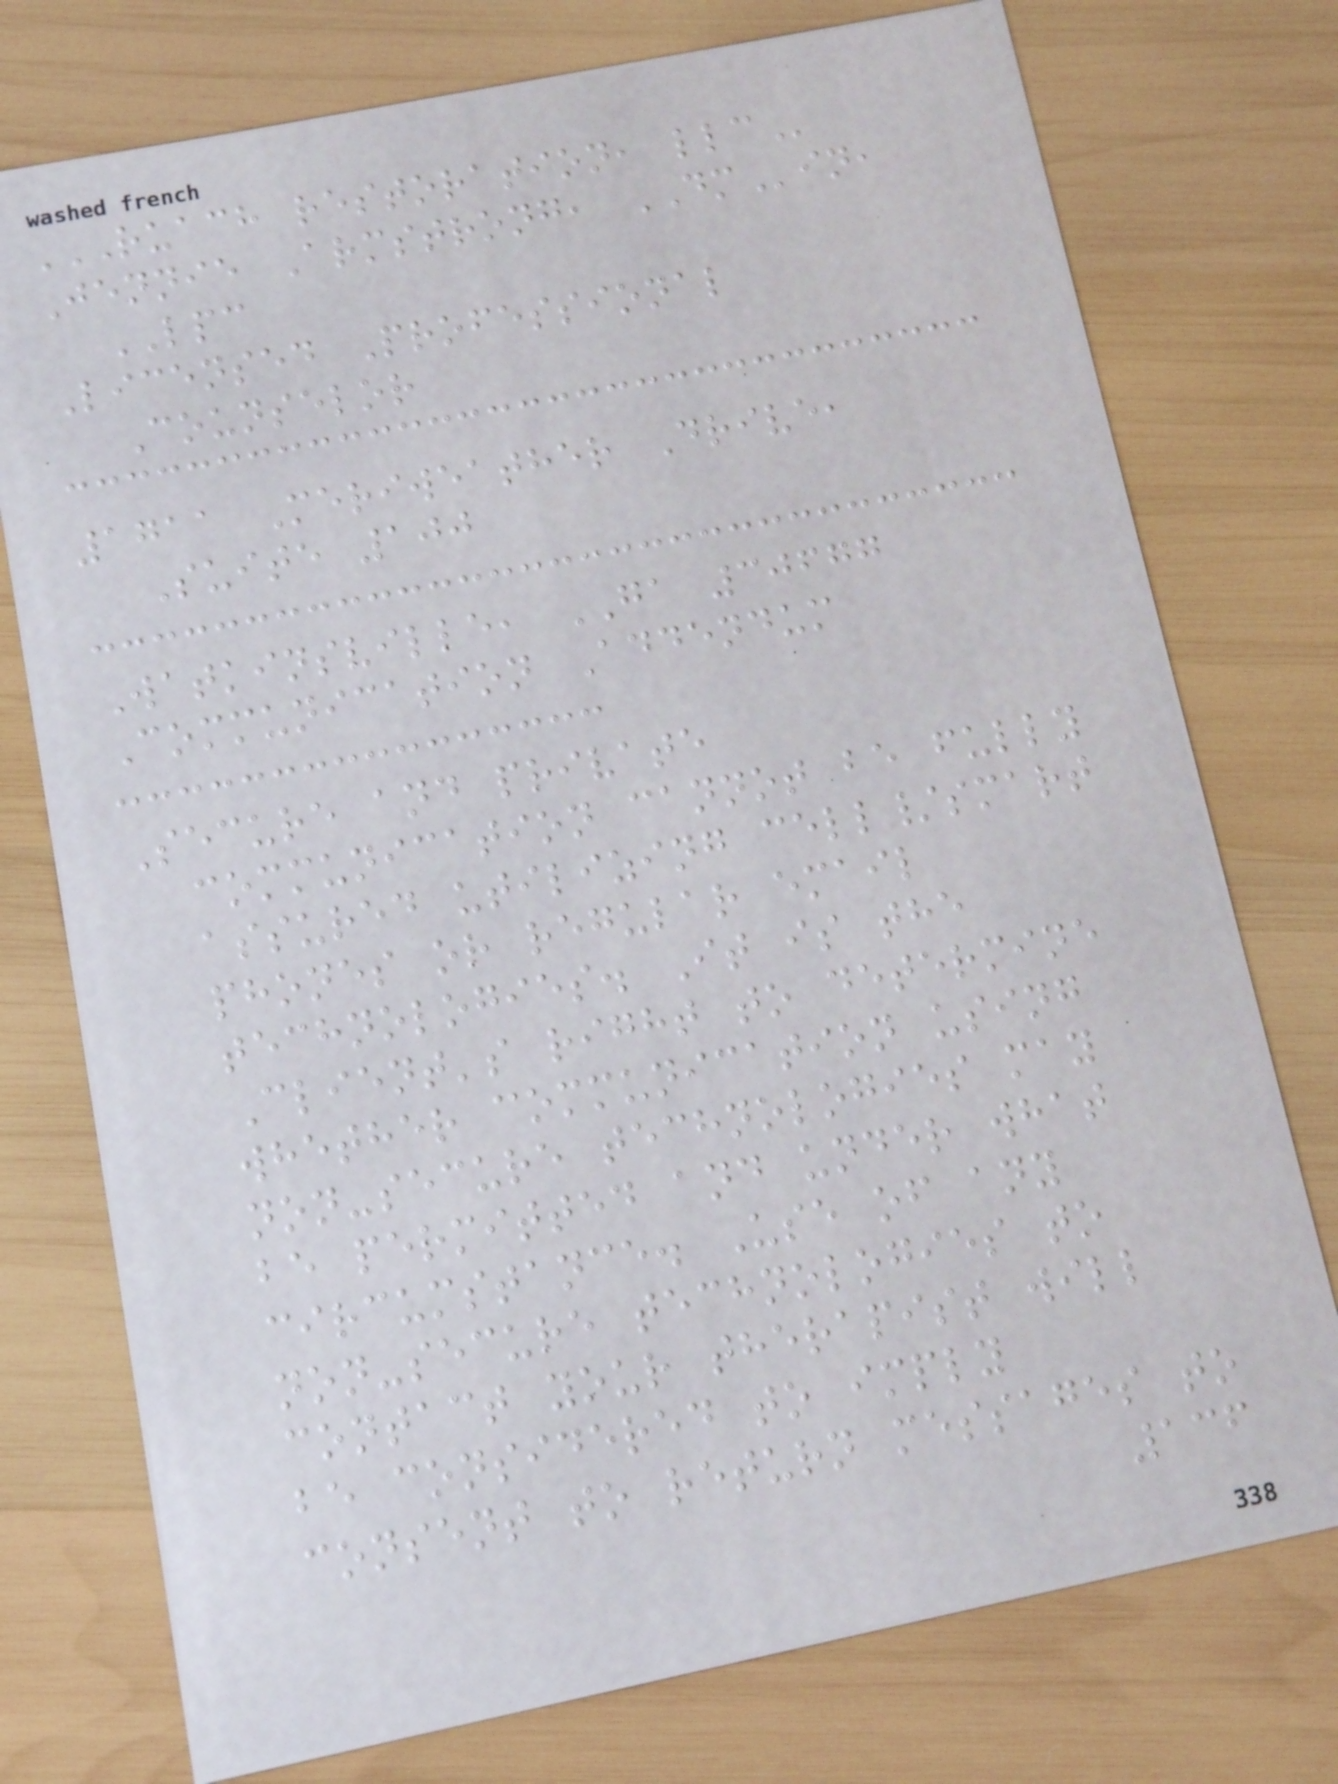RUACH RESTORATION, LLC
Jennie Armstrong, DMin,
LPC
Licensed Professional
Counselor
1711 Meriweather Drive,
Suite 100
Watkinsville, GA 30677
Communication Addendum
Secure and private
communication cannot be fully
assured utilizing cell/smart
phones or regular email
technologies. It is the
Client's right to determine
whether communication using
non-secure technologies may
be permitted and under what
circumstance. Use of any
non-secure technologies to
contact your therapist will
be considered to imply
consent to return messages to
136
